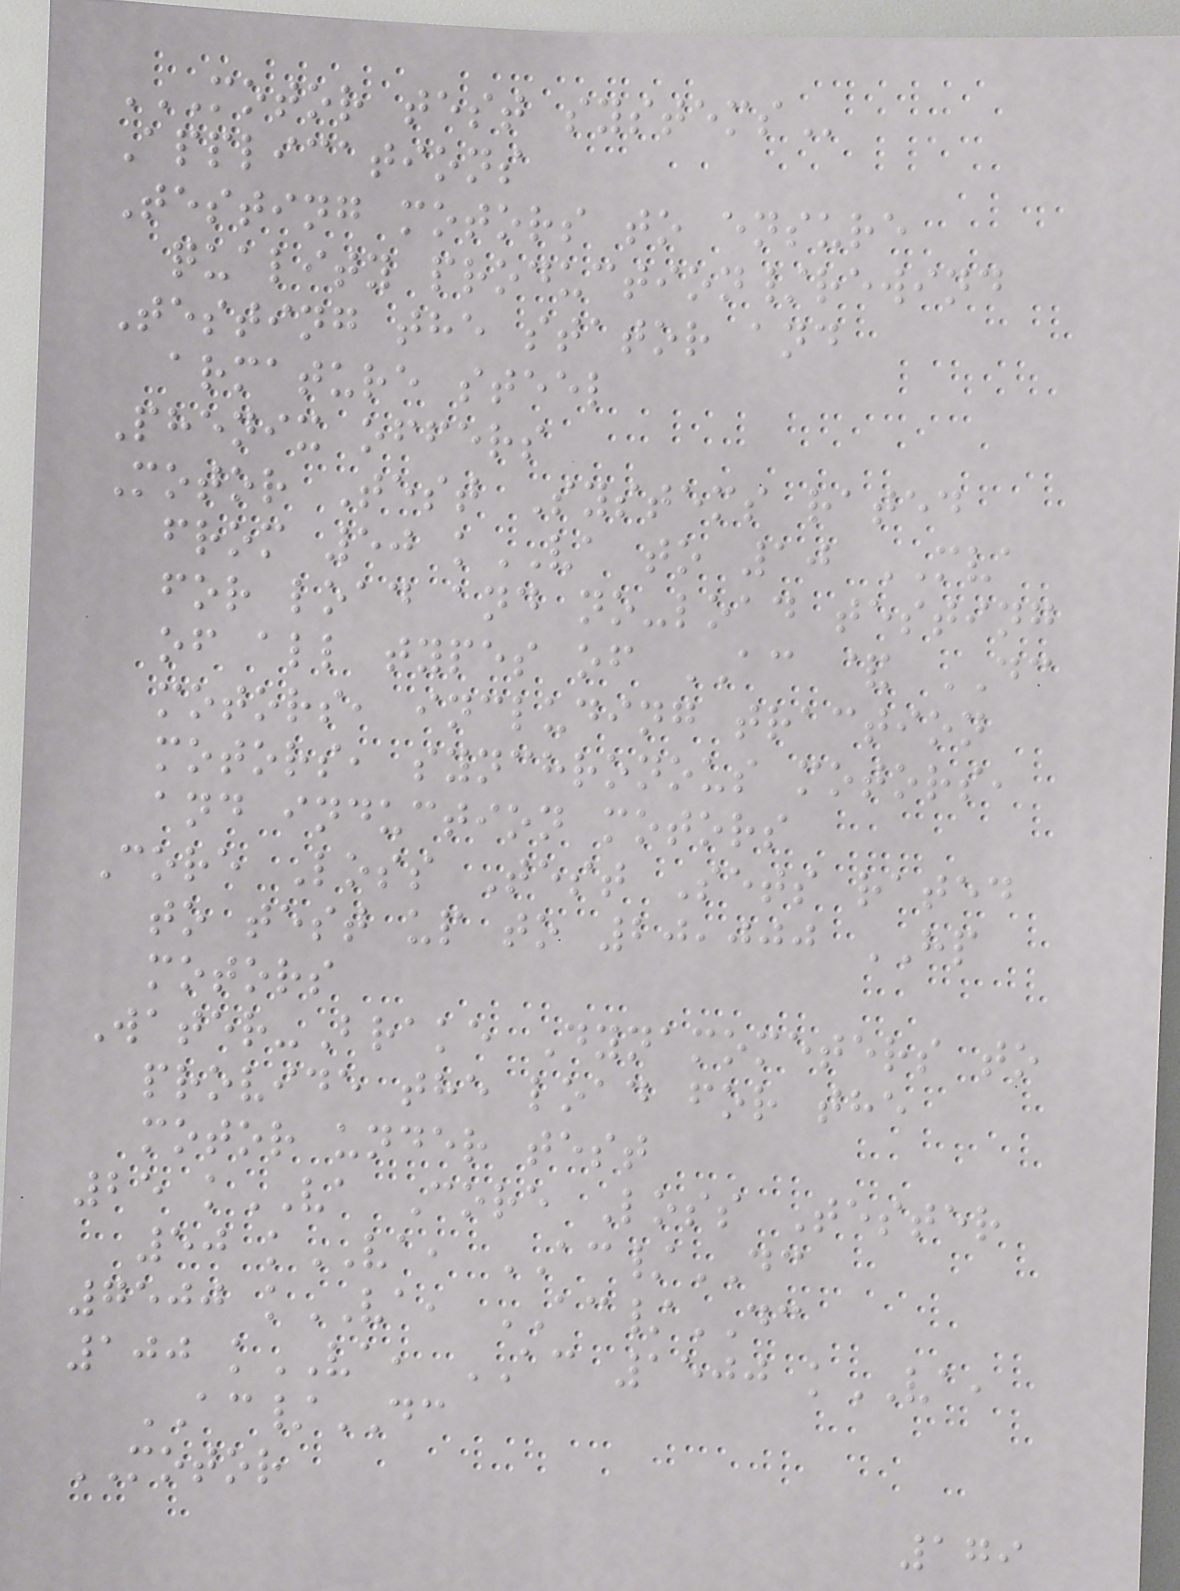MOTOR TEST SYSTEMS
Applications
Testing motors to ensure
quality production/rewind
Testing the stator and
armature steel
Phenix offers
Motor Test Systems rated
from 50 kVA to 10 MVA
for load and no-load testing
of all types of AC & DC
motors, including traction
motors, synchronous motors,
and induction motors
Core Loss Test Sets rated
to test up to 20,000 HP
motors
Water-Brake Dynamometers to
provide the load for the
motor under test
25 kVA Core Loss Tester
50 kVA, AC/DC
7500 kVA, AC/DC
100 kVA, AC 1500 kVA,
AC/DC
MOTOR
179
